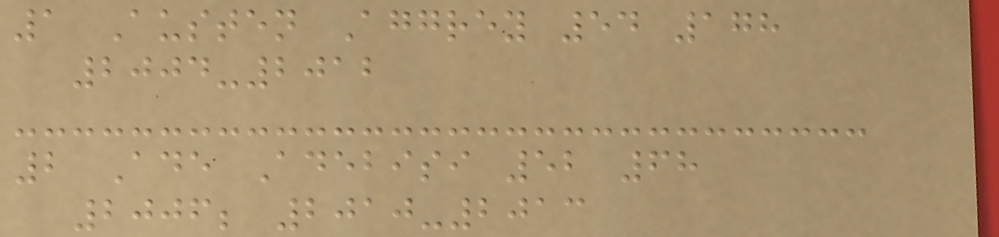1 Austen Aggrey 54 178
2004-2012
2 Ade Adebisi 52 68
2006; 2010-2013
